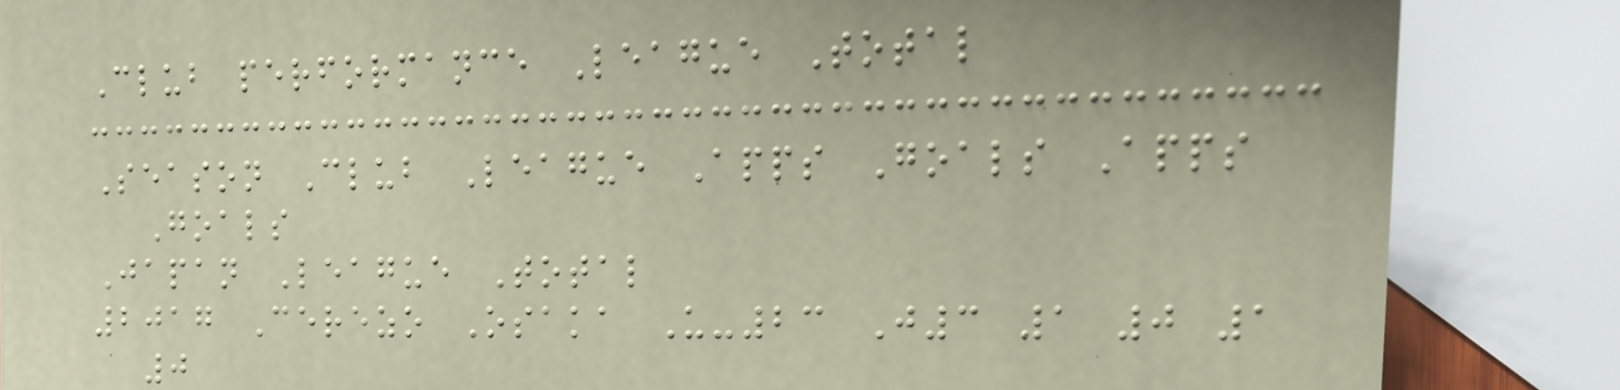Club performance League Total
Season Club League Apps Goals Apps
Goals
Japan League Total
2017 Cerezo Osaka U-23 J3 1 0 1
0
